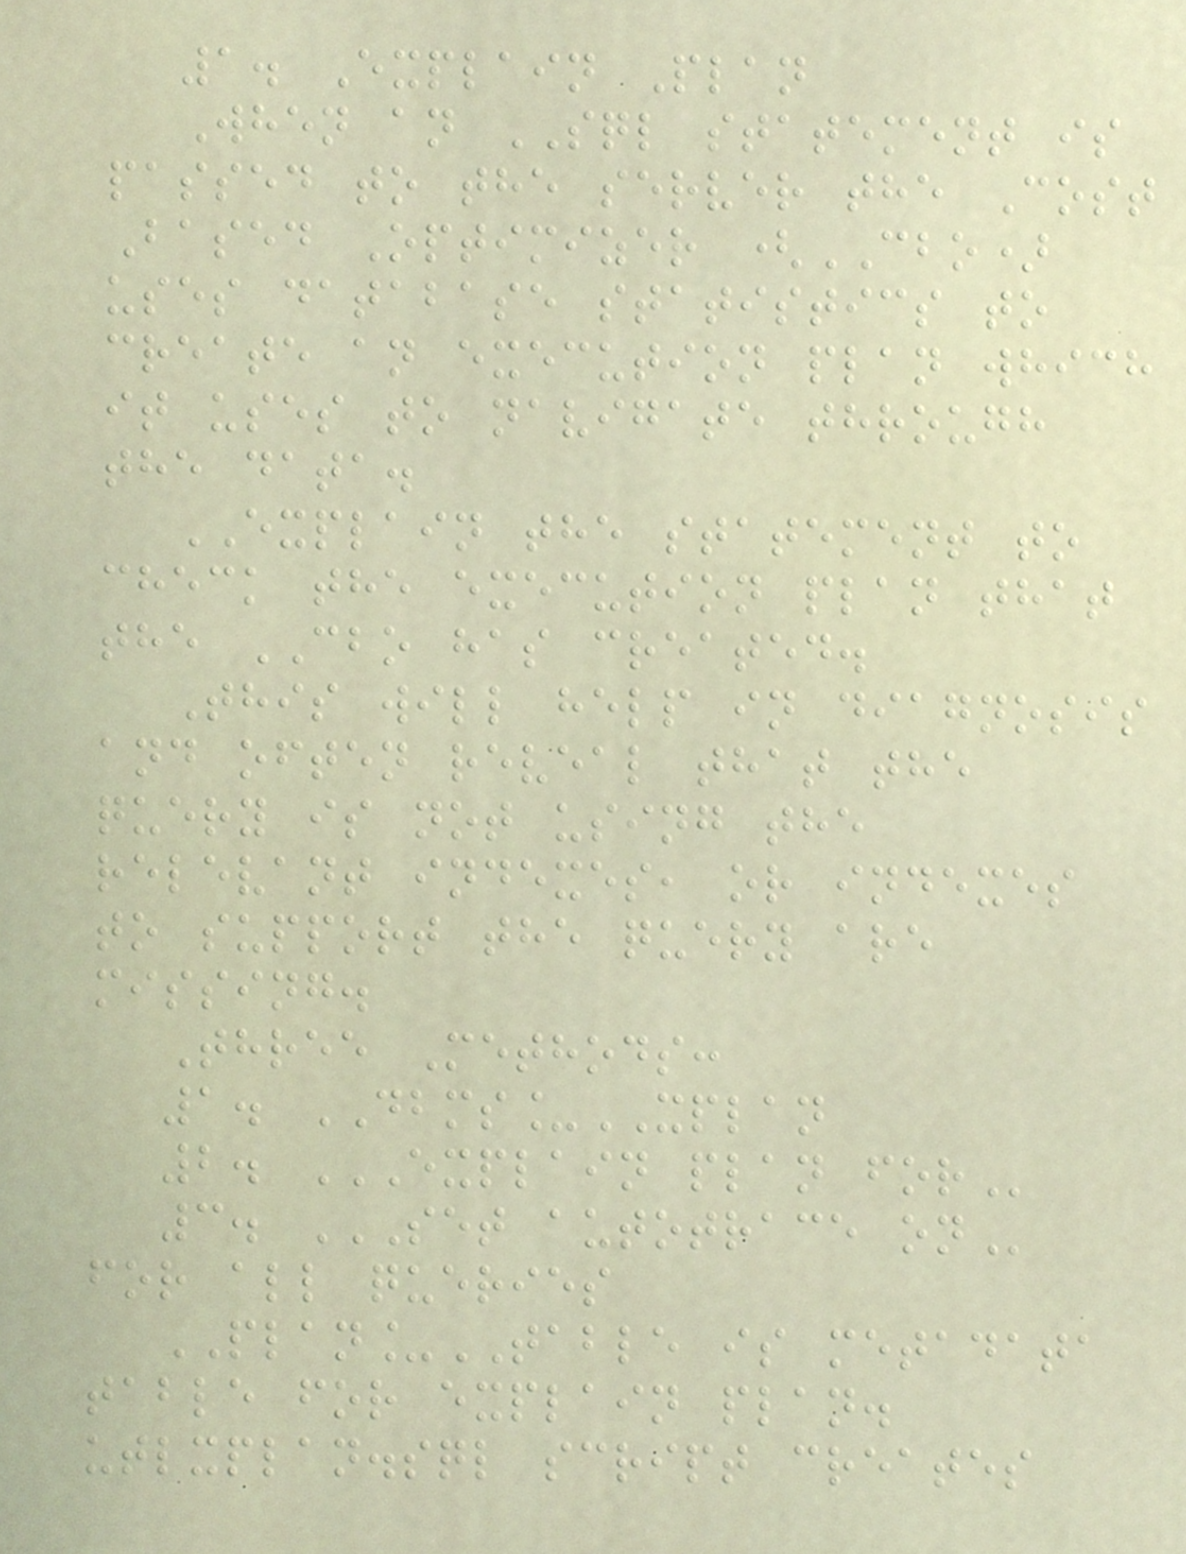1. Explain Plan
When an SQL statement is
passed to the server the Cost
Based Optimizer (CBO)
uses database statistics to
create an execution plan which
it uses to navigate through
the data.
EXPLAIN the statement to
check the execution plan that
the CBO has created.
This will help in diagnosis
and often reveal that the
query is not using the
relevant indexes, or indexes
to support the query are
missing.
Three Methods:
1. DBMS_XPLAN
2. EXPLAIN PLAN FOR
3. SET AUTOTRACE ON
for all queries
PLAN_TABLE is metadata
table for explain plan.
utlxplan.sql script creates
